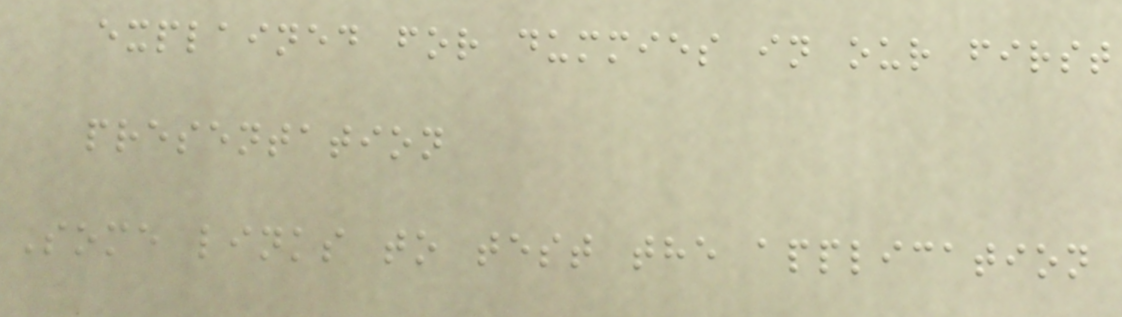explained for dummies in our first
presentation
Some links to test the application
